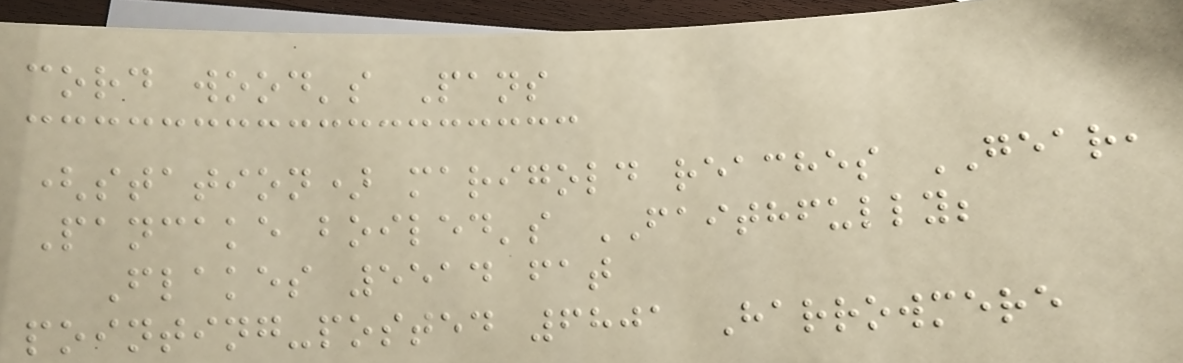cord wood's Pans
(station) marigold reaches GEAR,
Pancake boiled's FAITHFULLY;
Flakes 5514 fat
pointing-posted 6801 Harrowmere
